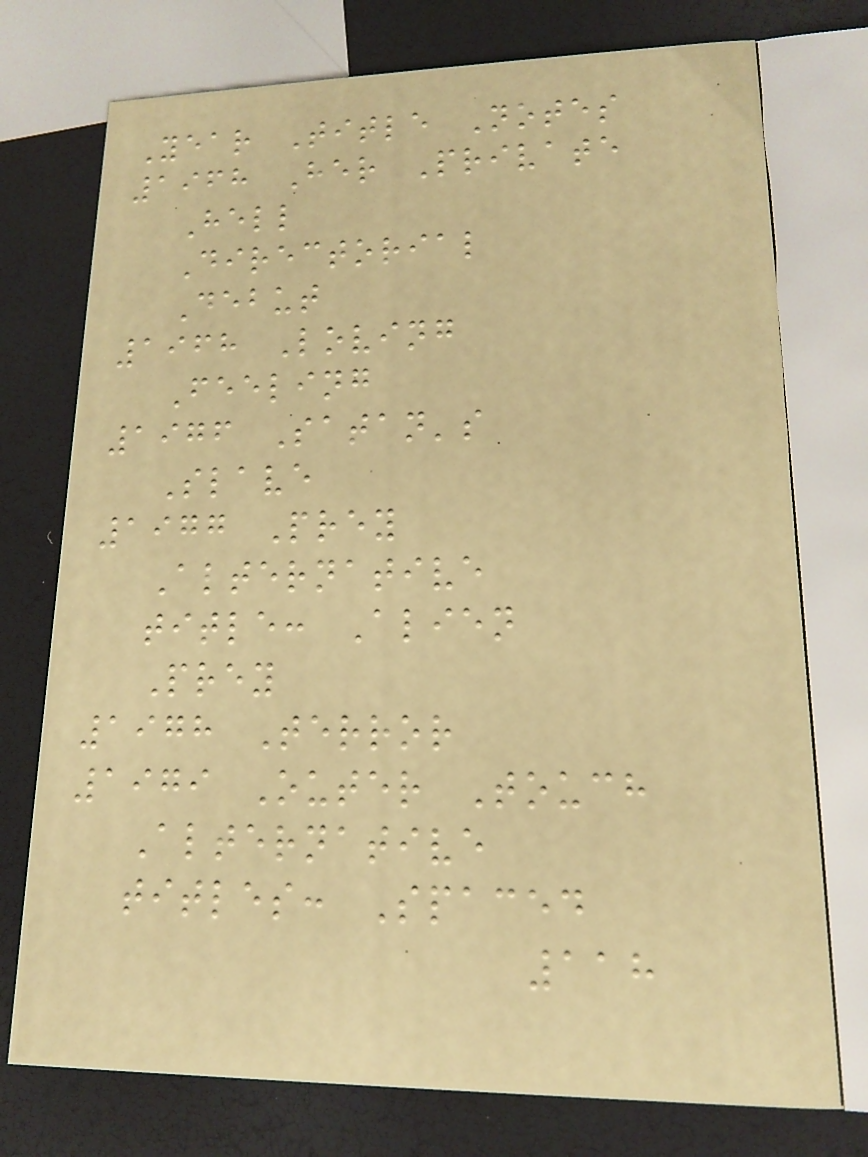Year Title Notes
1968 Her Private
Hell
Directorial
Debut
1968 Loving
Feeling
1976 Satan's
Slave
1977 Prey
Alternative
title: Alien
Prey
1978 Terror
1979 Outer Touch
Alternative
titles: Spaced
118
